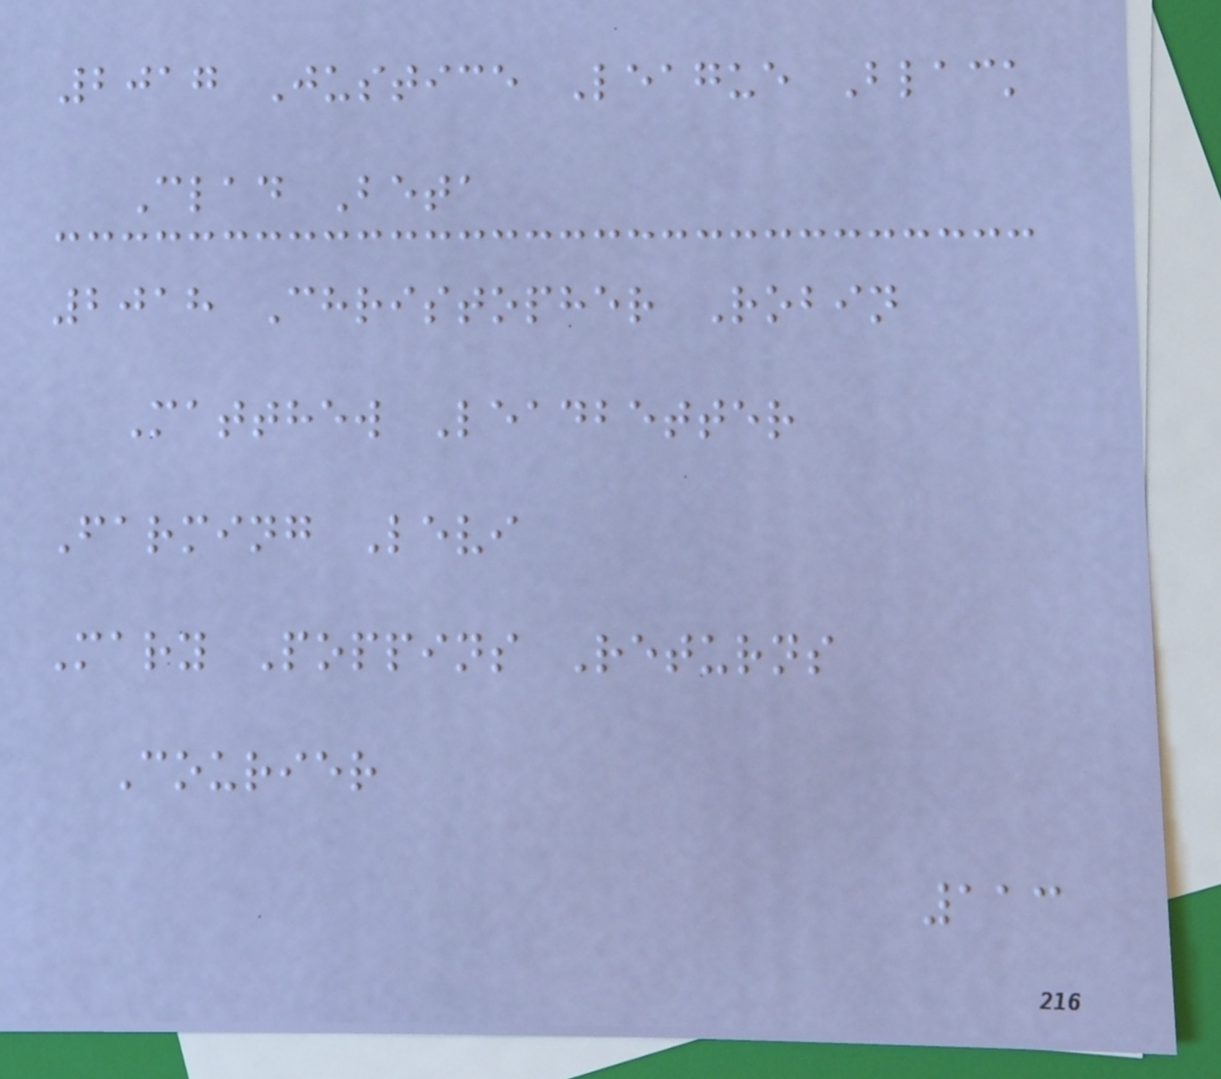2017 Justice League Black
Clad Beta
2018 Christopher Robin
Matthew Leadbetter
Farming Levi
Mary Poppins Returns
Courier
113
